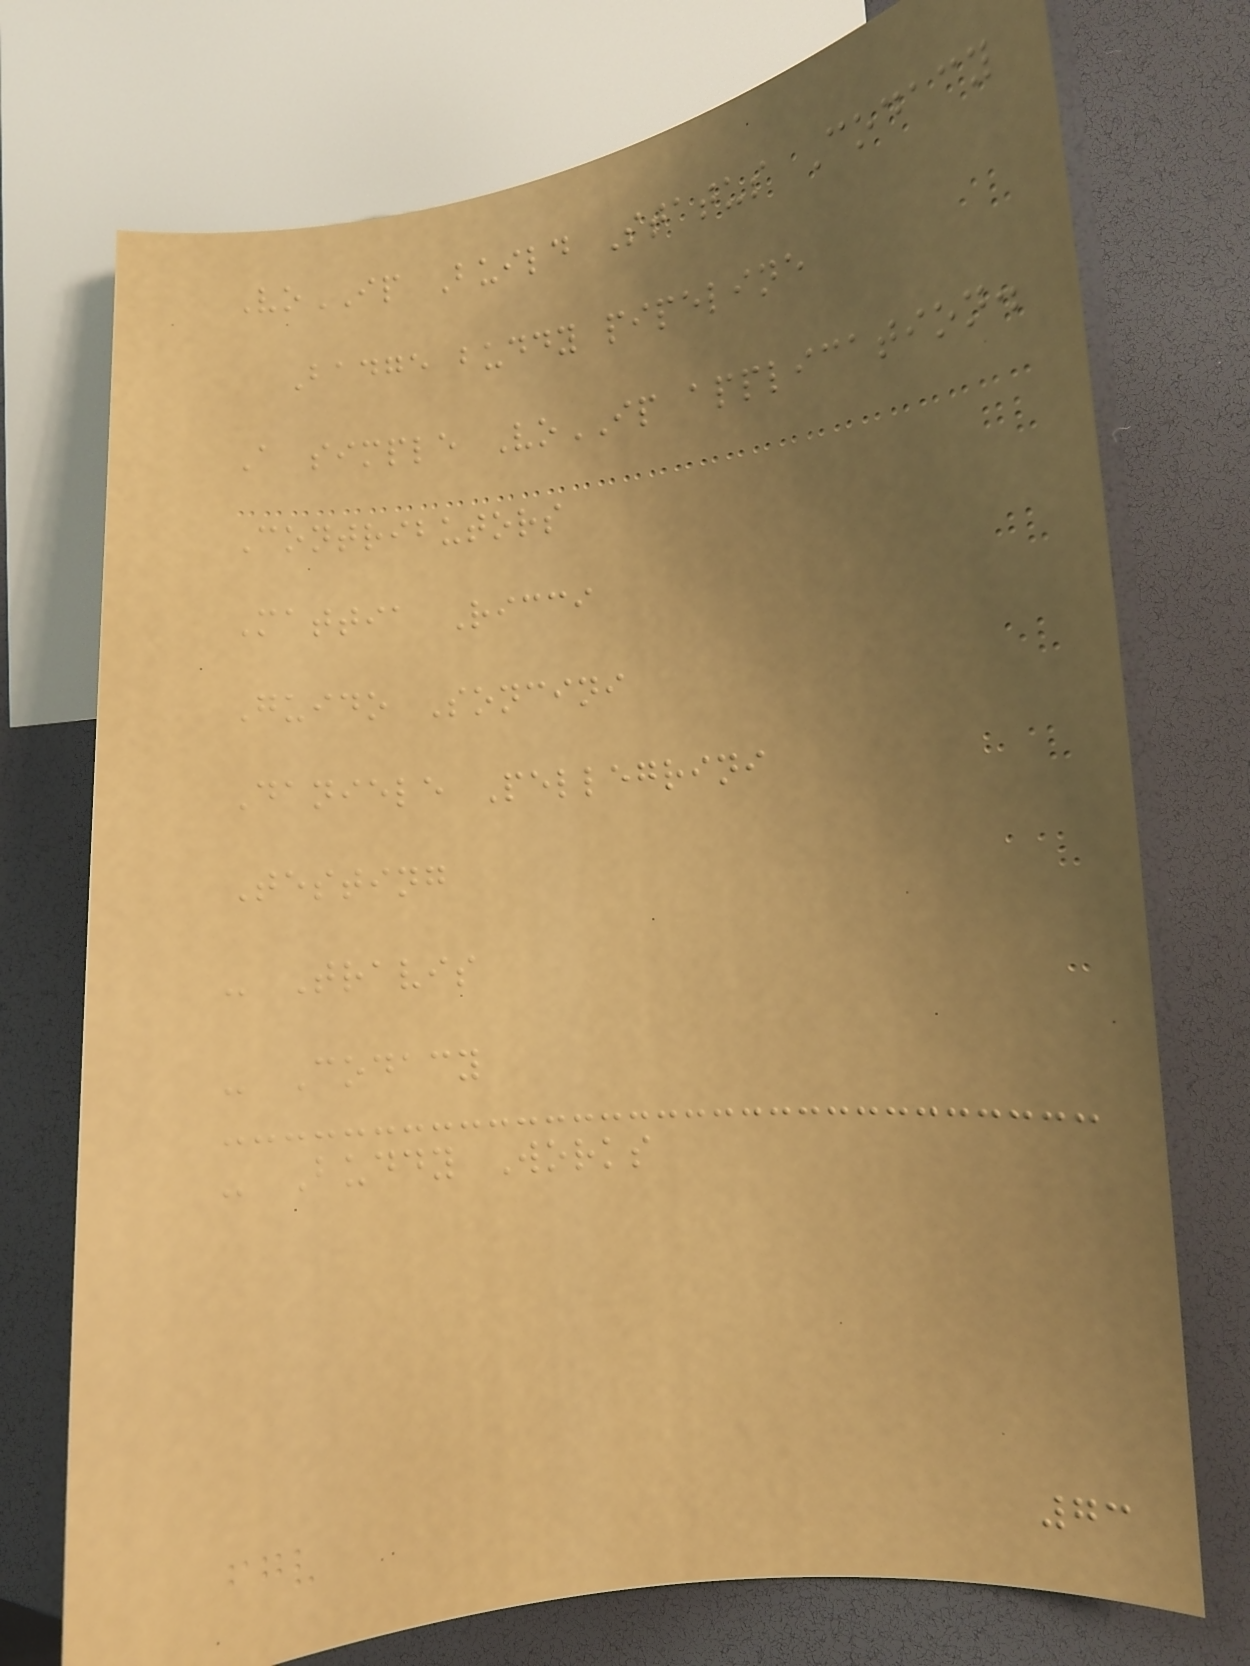VoIP Build Status Codacy
Badge buddy pipeline
A simple VoIP application.
Contributors
Mattia Ricci
Guido Soncini
Daniele Pellegrini
Testing
- Travis
- Codacy
- Buddy Works
73
